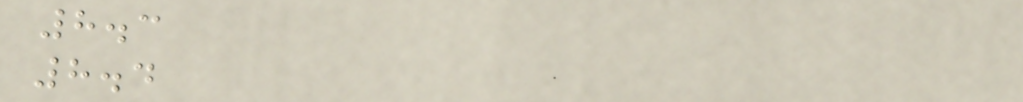8.3
8.4
